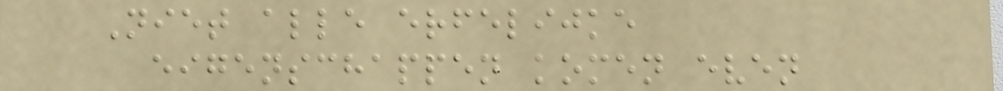Niet alle erfelijke
eigenschappen komen even
